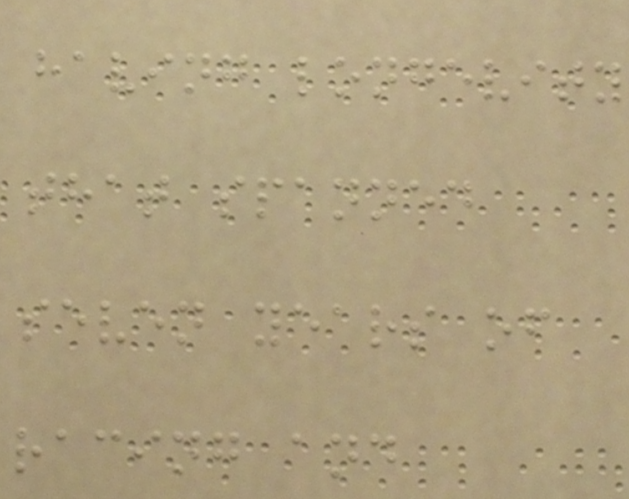having longevity
that spanned
seven years of
racing and
